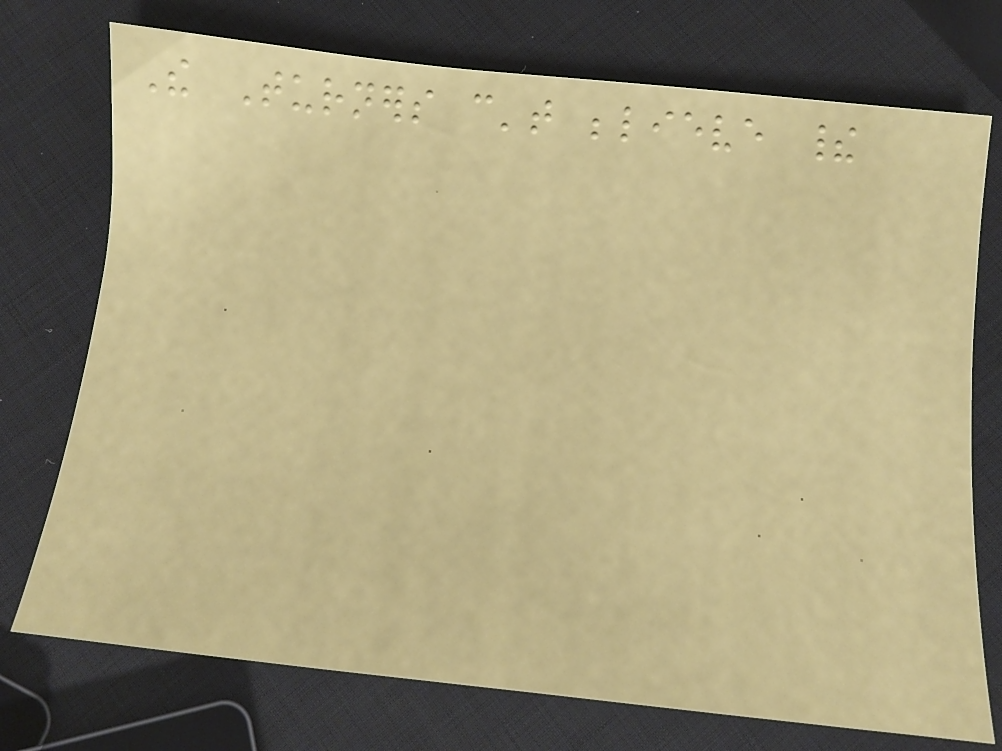The Turners can't believe their
